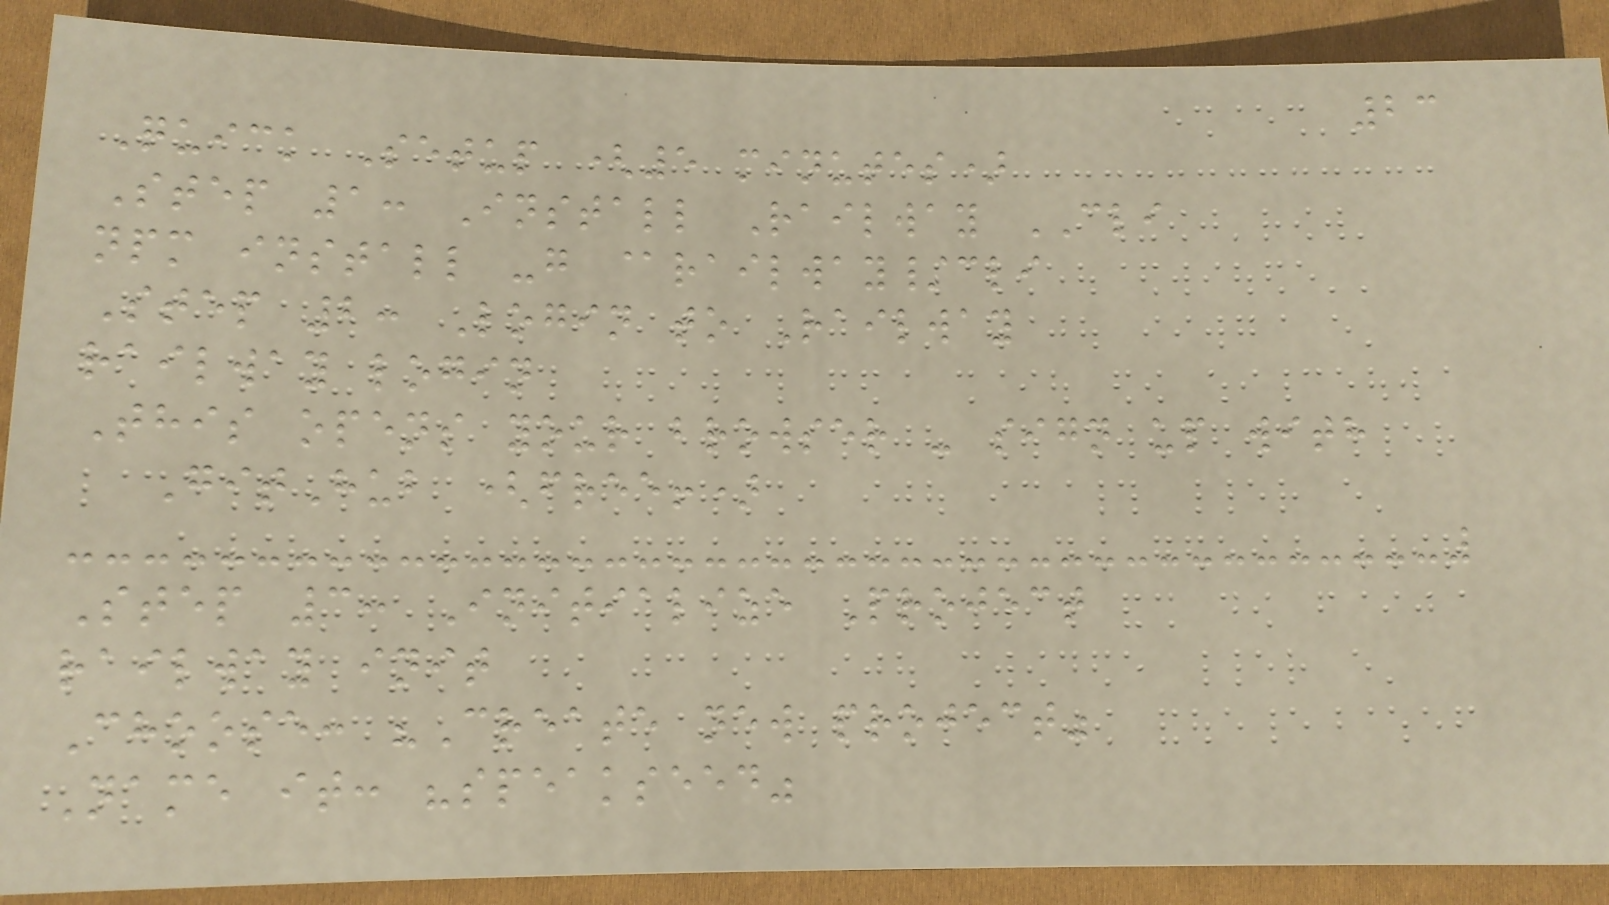23
Quick Setup (5 minutes)
Step 1: Install Railway CLI
npm install -g @railway/cli
Step 2: Login to Railway
railway login
This opens your browser - sign up with
GitHub (free!)
Step 3: Initialize Project
railway init
Choose: "Create new project"
Name it: "speakseed"
